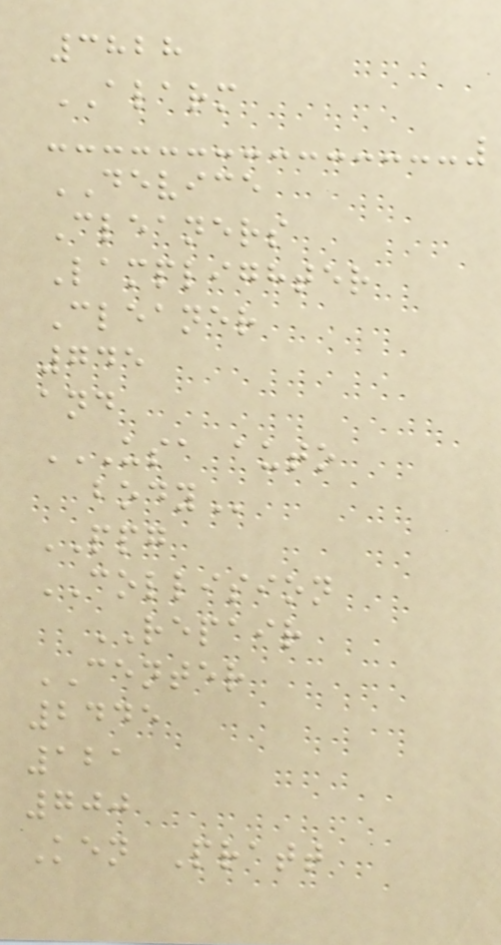3828
ALARM
DEVICE
Cleaners
Lamplighter
Cleaner
745
and
USA AUTO
BODY
PPG
COLLISION
REPAIR
CENTER
2445
121
700
Ken Pratt
